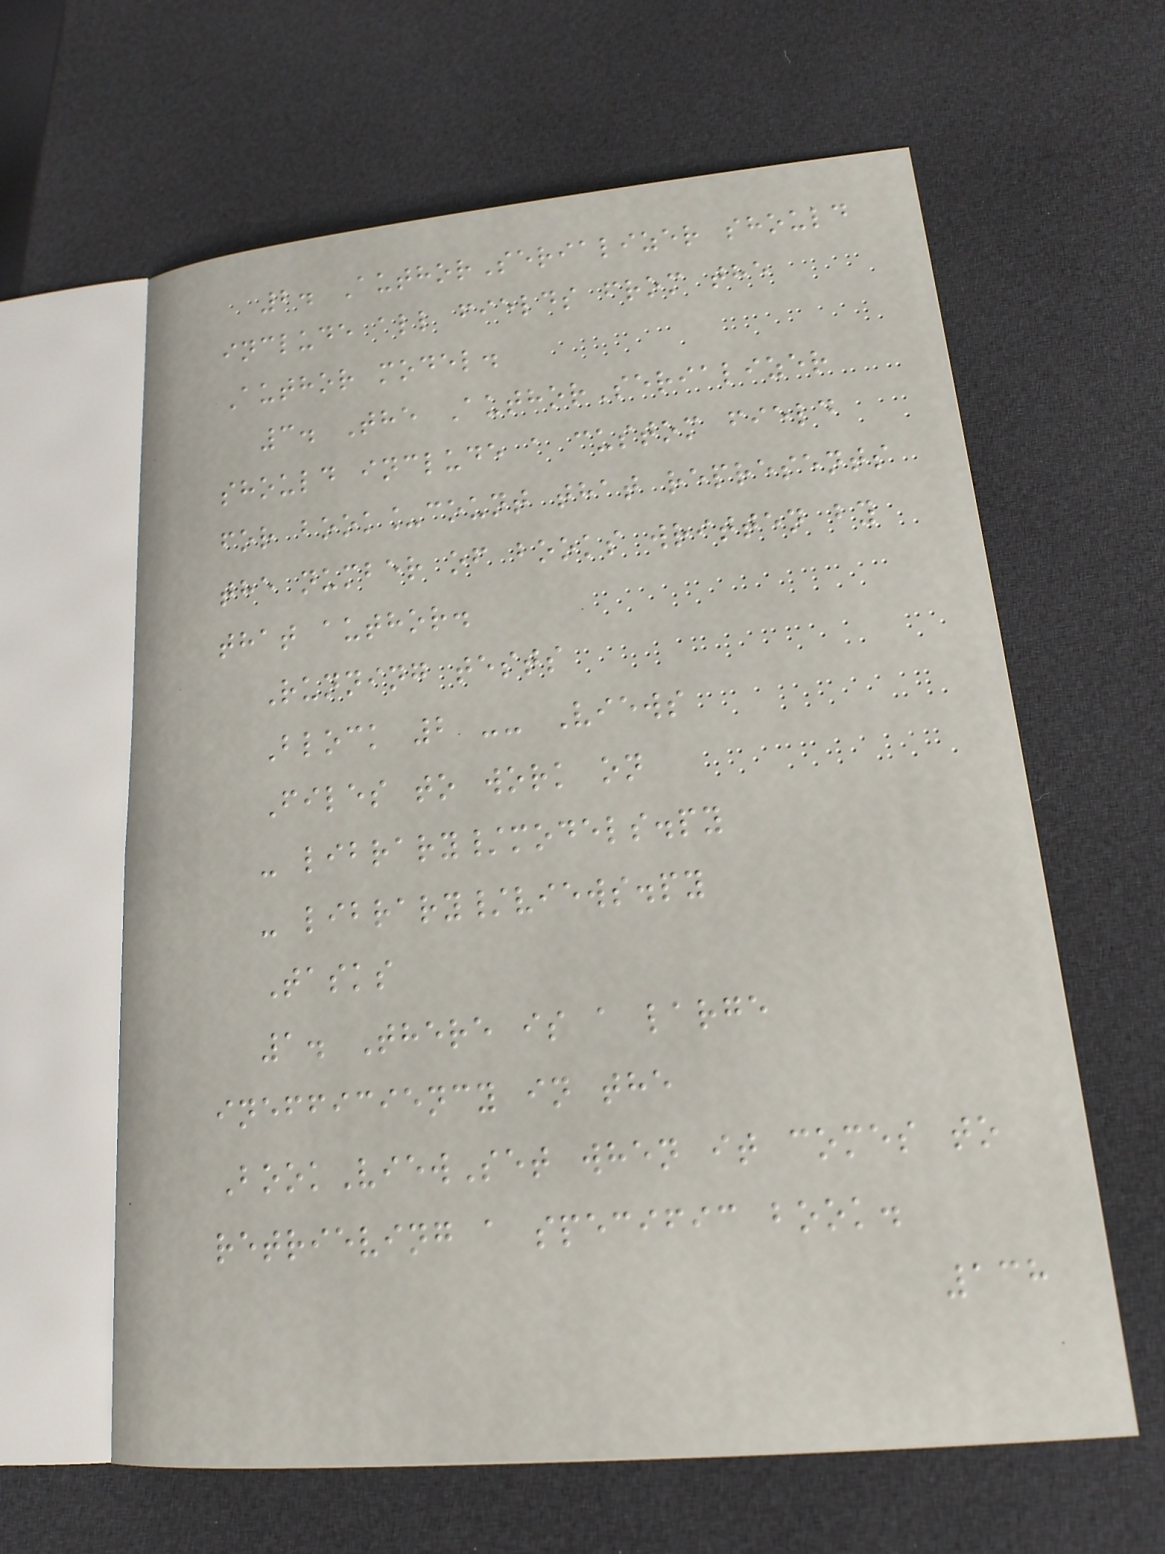2. AuthorSerializer should
include all fields from the
Author model.
3. The AuthorSerializer
should include a custom field
for book_count that represents
the number of books written by
that author.
Running tests
Block 2 -- Views
Files to work on
- library/models.py
- library/views.py
Tasks
1. There is a large
inefficiency in the
BookViewSet when it comes to
retrieving a specific book.
138
